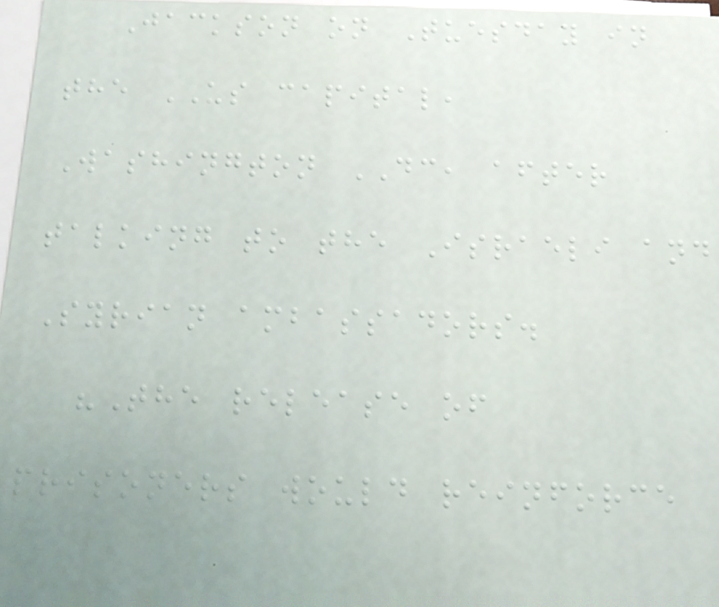Jackson on Tuesday in
the US capital,
Washington DC, after
talking to the Israeli and
Syrian ambassadors.
"The release of
prisoners would reinforce
